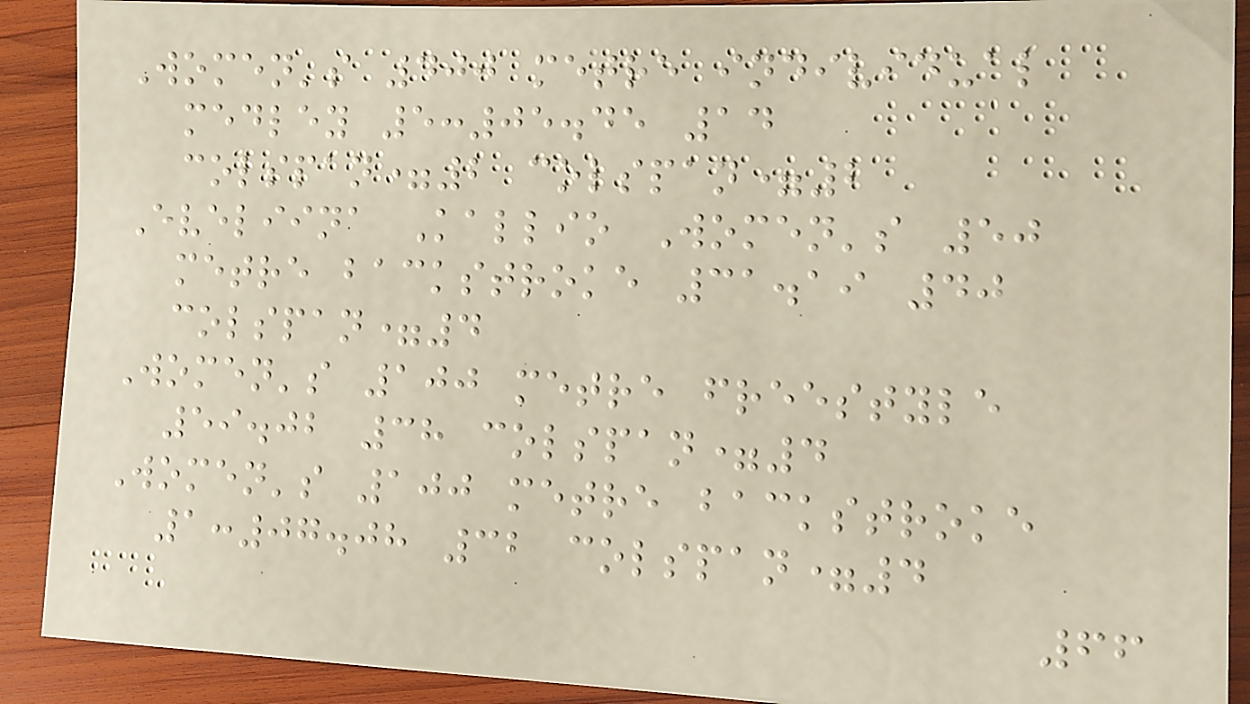Women's 400 metre individual
medley 5:05.45 14
colspan=2 colspan=2
Eveliina Kallio Women's 50
metre backstroke 31.19 40
colspan=4
Women's 100 metre freestyle
59.02 38 colspan=4
Women's 100 metre backstroke
1:07.08 32 colspan=4
66
